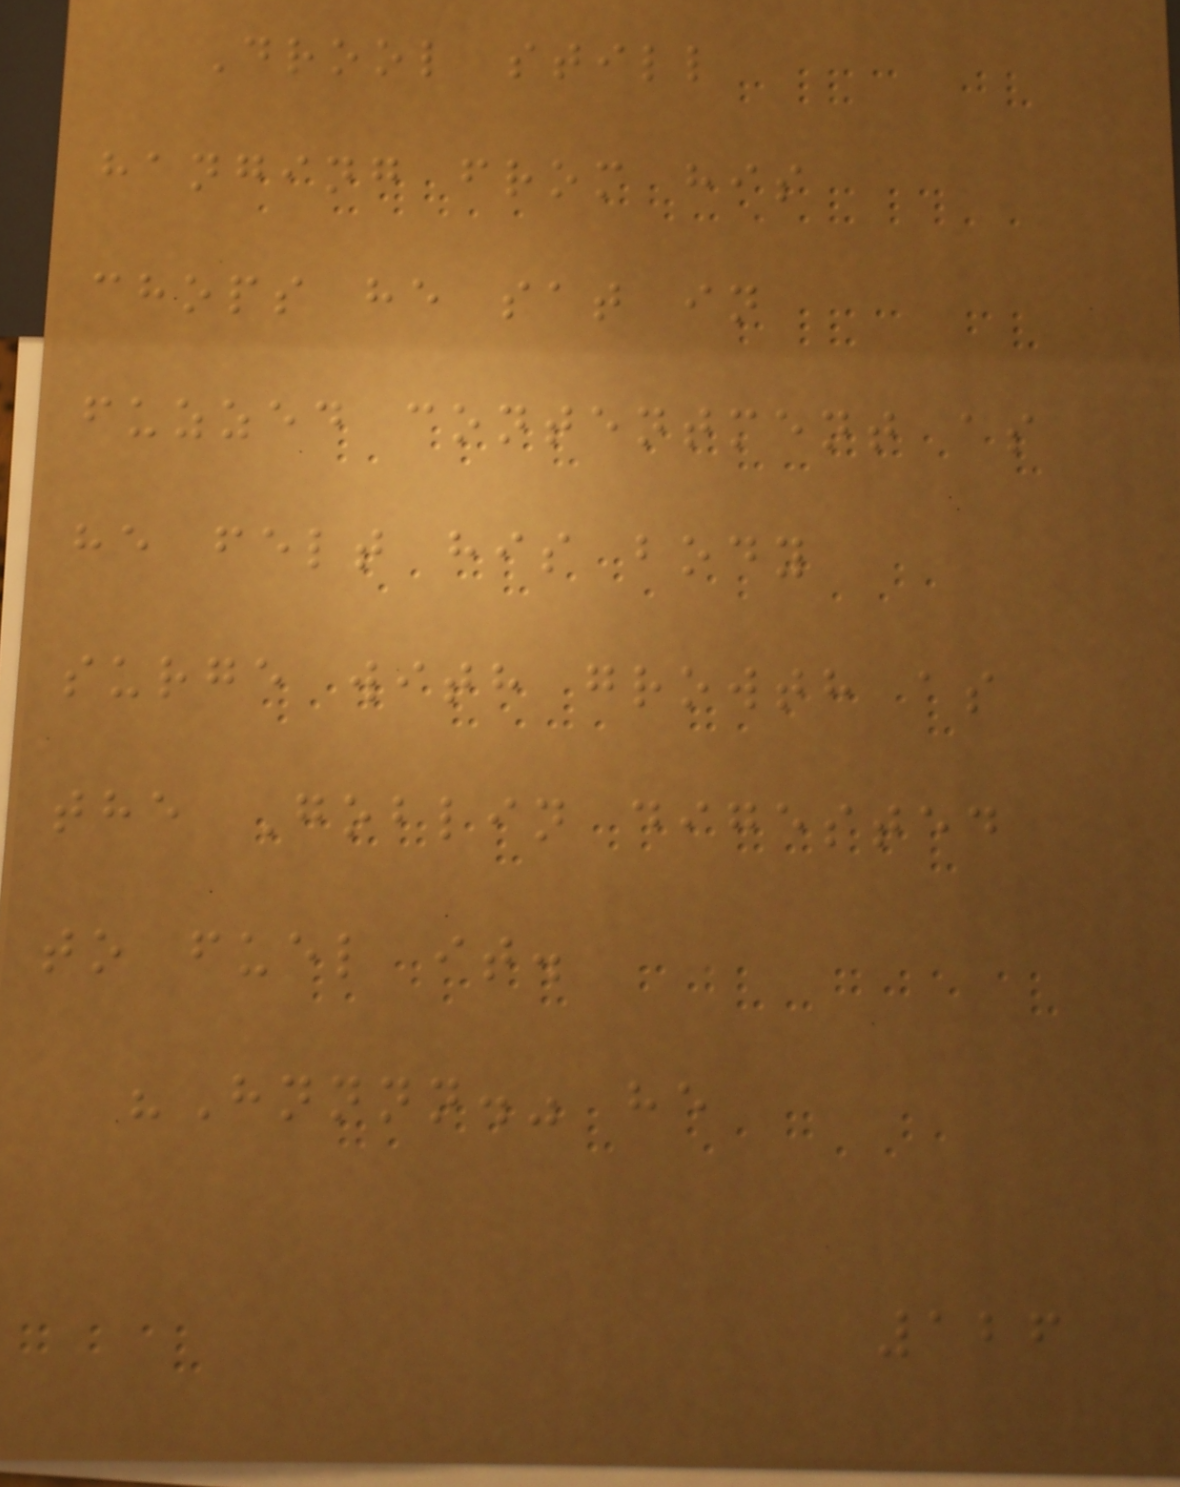Drool still
hanging from his
chops he sat in
fuzzed contentment as
he felt his body
surge with growth as
the Goblin digested
to fuel it.
"Hnnnn." he
126
